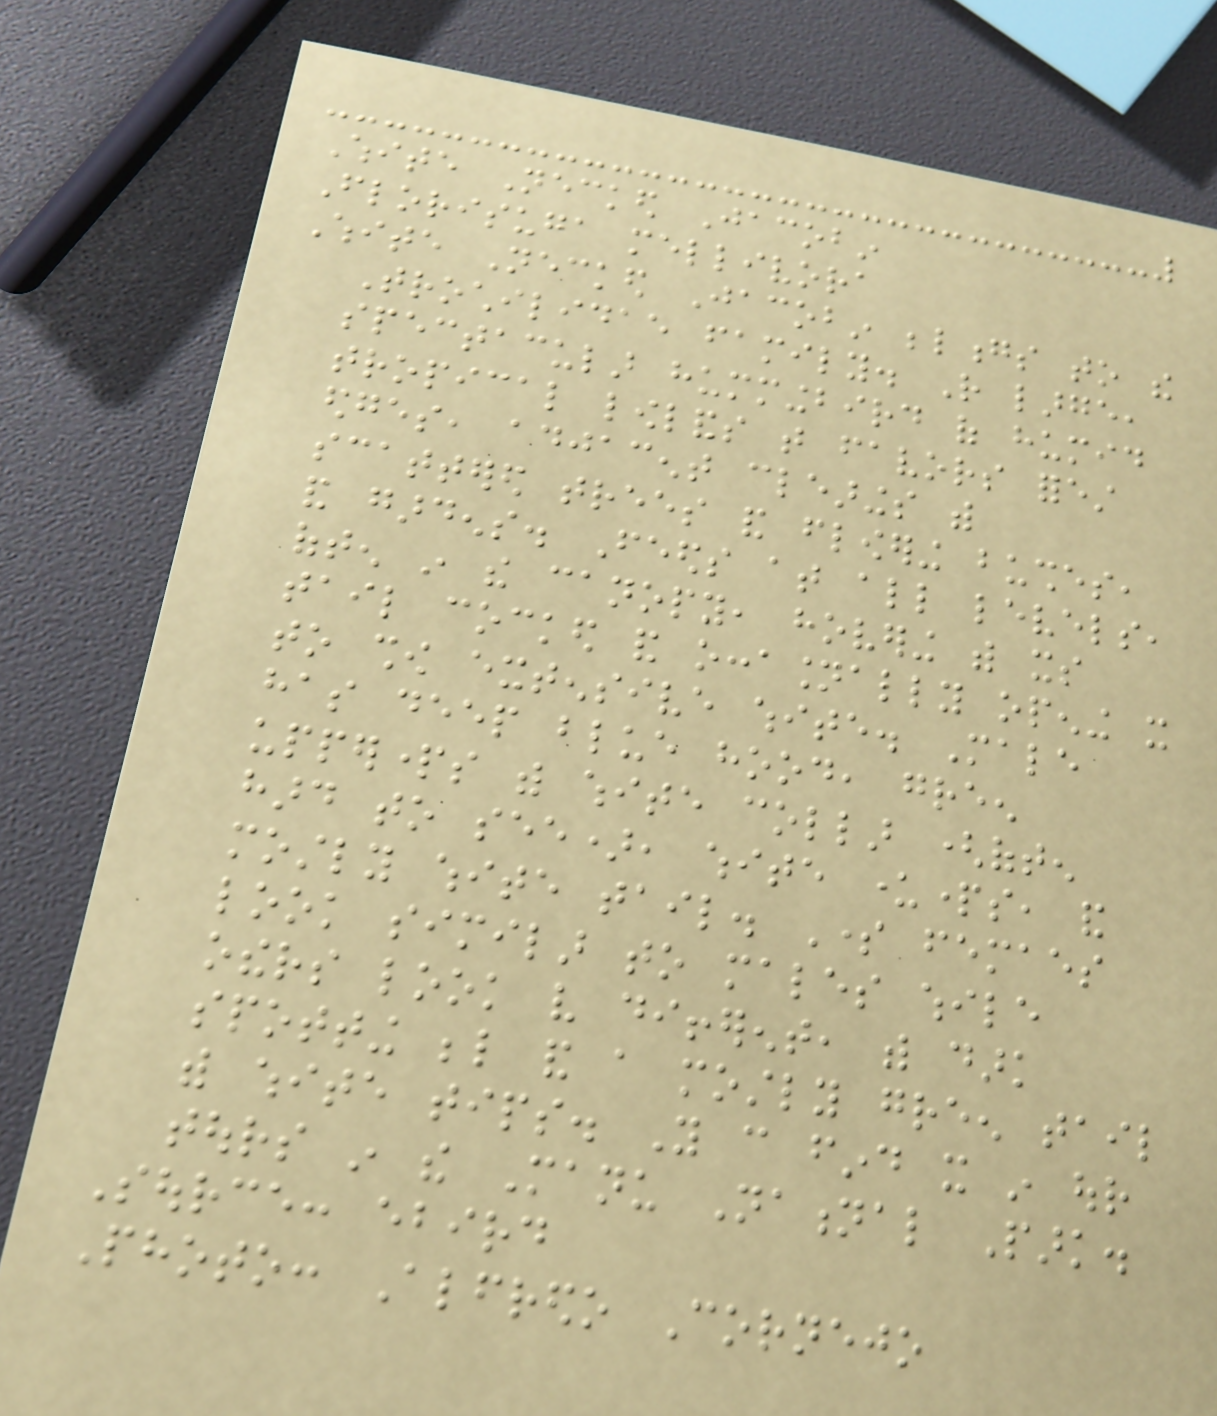White Necked Jacobin
Florisuga mellivora
White Necked Jacobin belongs to the
Trochilidae family. Rather large,
spectacular hummingbird of humid
tropical lowlands that favors forest
edges, adjacent clearings with
scattered trees and flowering bushes,
and gardens. Feeds at all levels,
often in the canopy, hovering with its
tail cocked and occasionally opening it
to show extensive white. Male
has deep blue hood, green
upperparts with white collar (often
hard to see), white underparts, and
mostly white tail. Some femaes
look similar to males while
others look very different, with dark
spotting below and a mostly green tail
with white tips. You can find it in our
tours in the Manu National Park.
Source: ebird
Photo: Alfredo Cornejo
